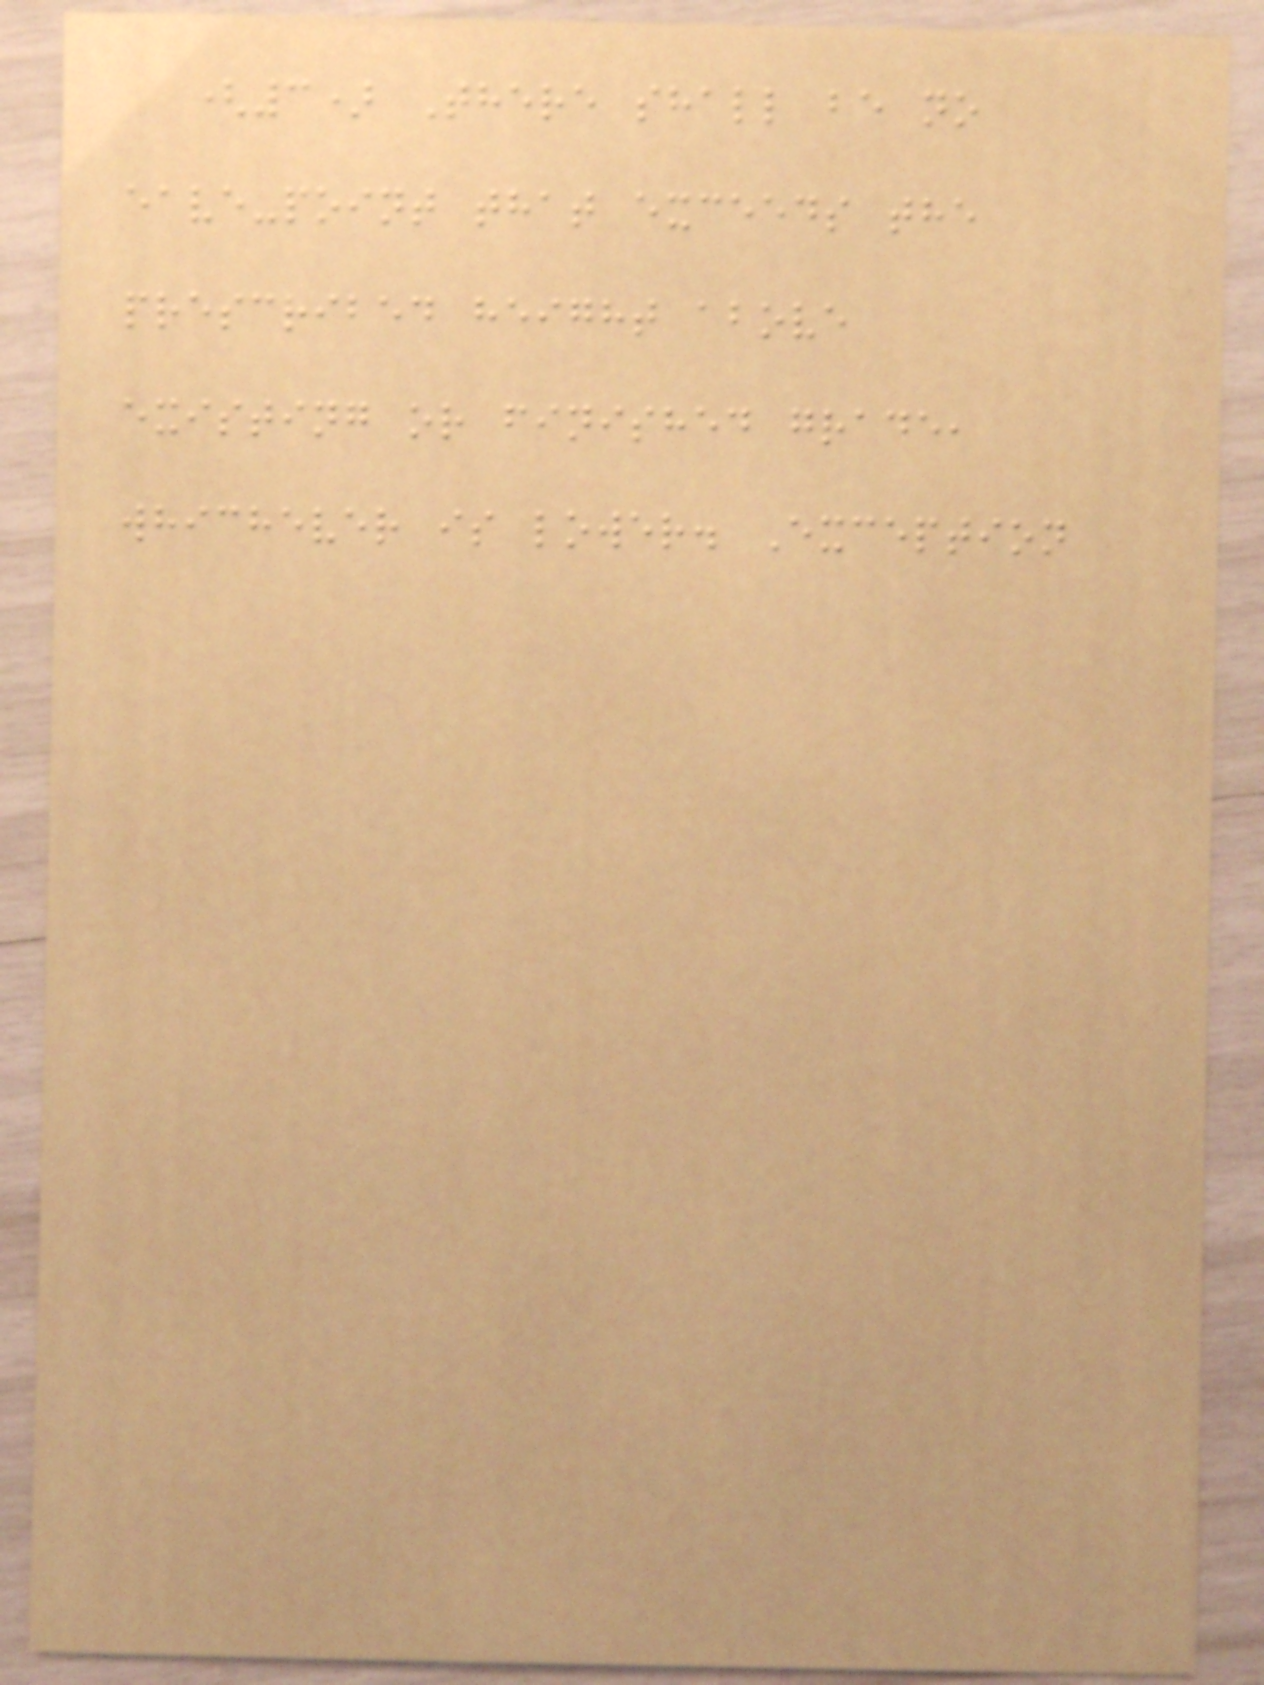(3) There shall be no
eave-point that exceeds the
prescribed height above
existing or finished grade,
whichever is lower. Exception
